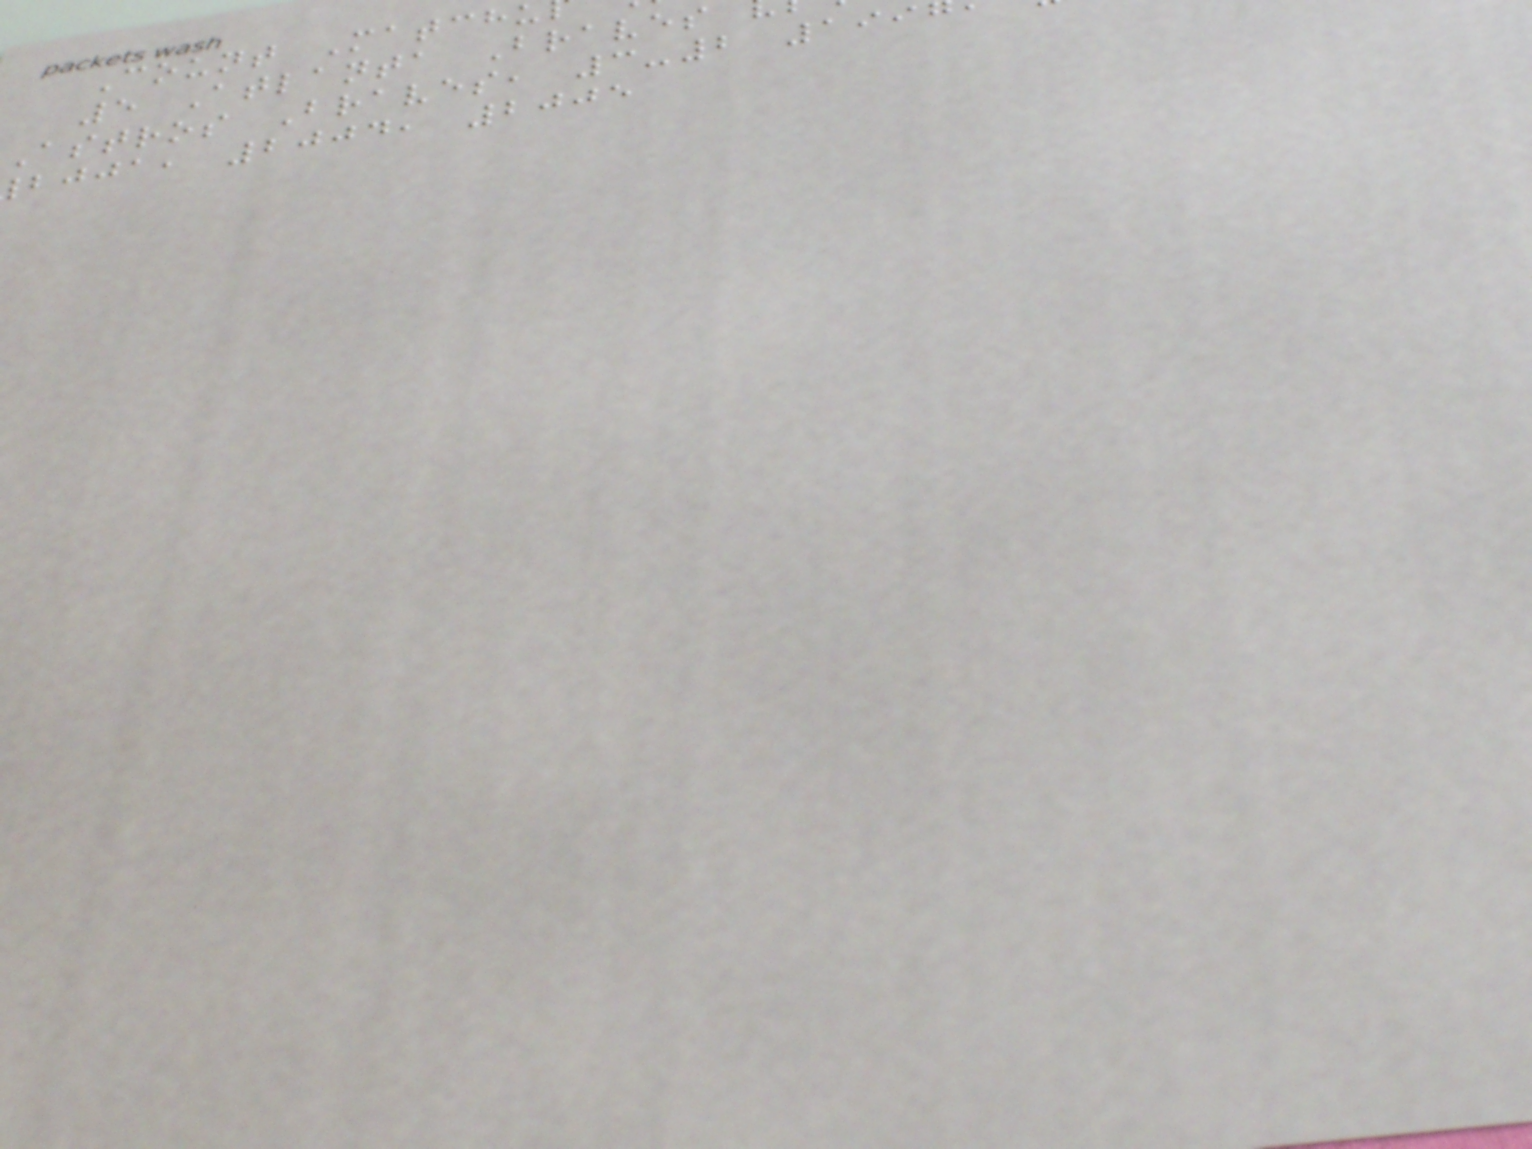Count Match
5 Atlanta Braves
Astros Braves, 3-2 199
bjja, 2004, 2005
